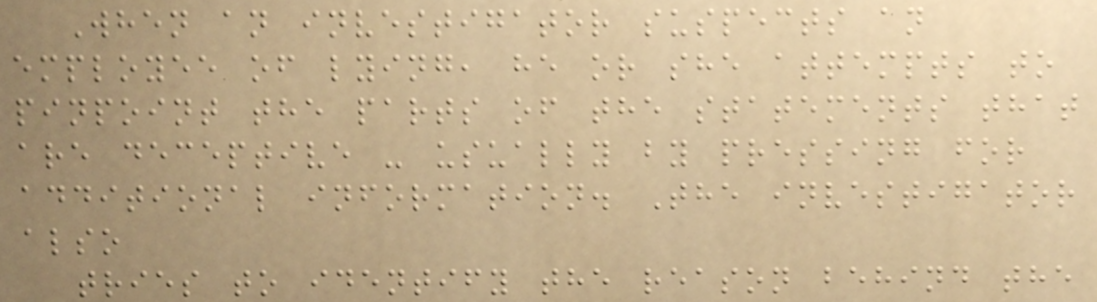When an investigator suspects an
employee of lying, he or she attempts to
pinpoint the parts of the statements that
are deceptive - usually by pressing for
additional information. The investigator
also
tries to identify the reason behind the
